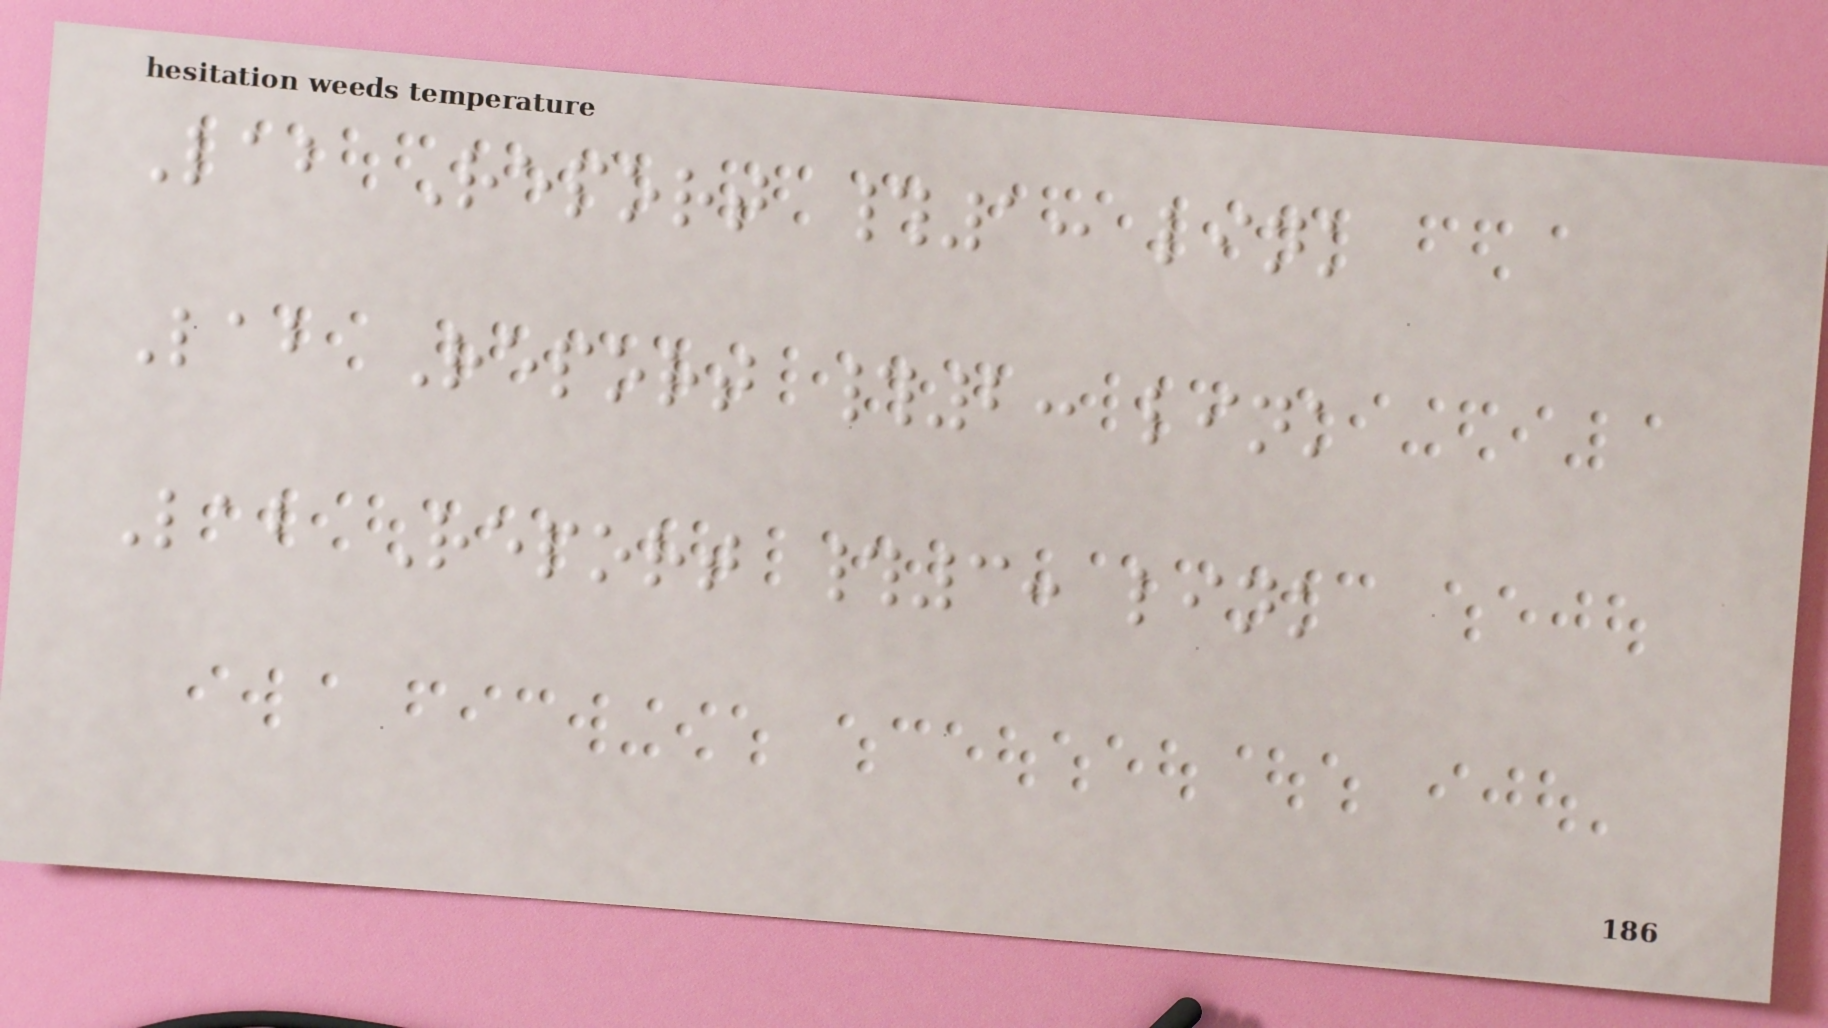Lab Report #1: link
Lab Report #2: link
Lab Report #3: link
